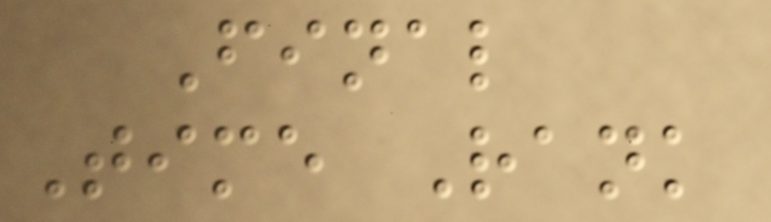Final
Time Rank
